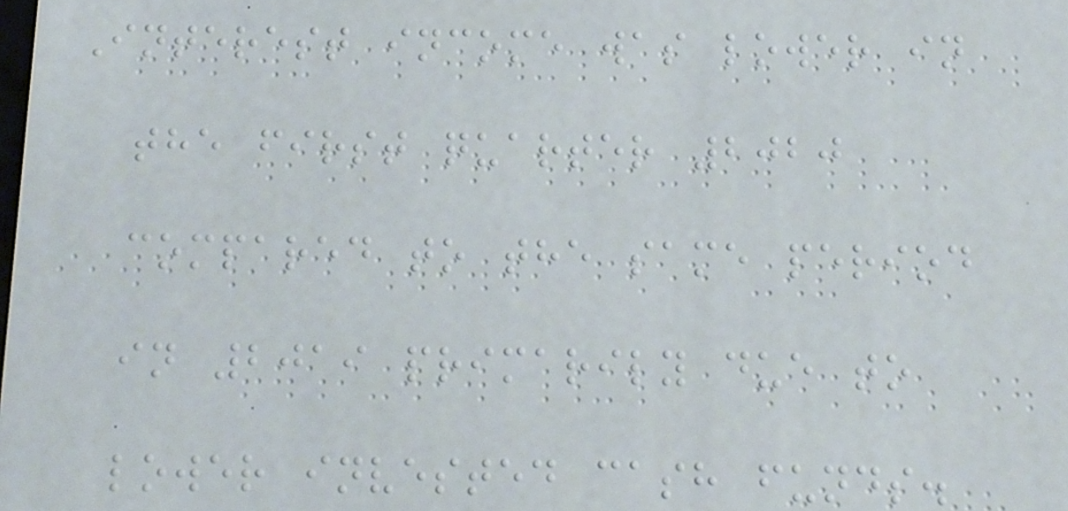Interest income was lower in
the first quarter 2020
compared to the same period
in 2019 primarily due to
lower invested cash funds.
